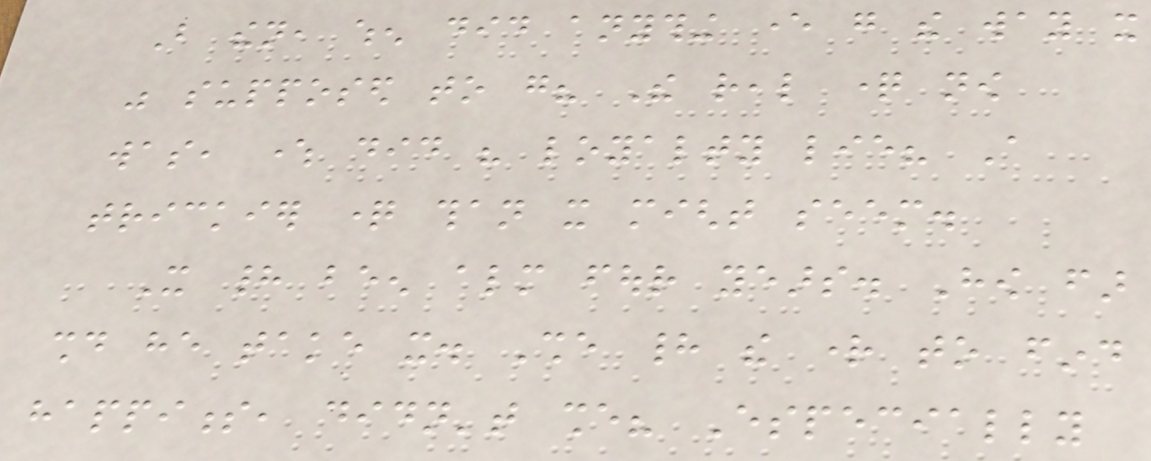But then, when did anything ever go the way it
was supposed to go? The real question now
was, where did his loyalty lie? A
trickier question than it might seem.
It had been almost four years. How far
should he take it. She had the right to find
happiness, didn't she? Especially
